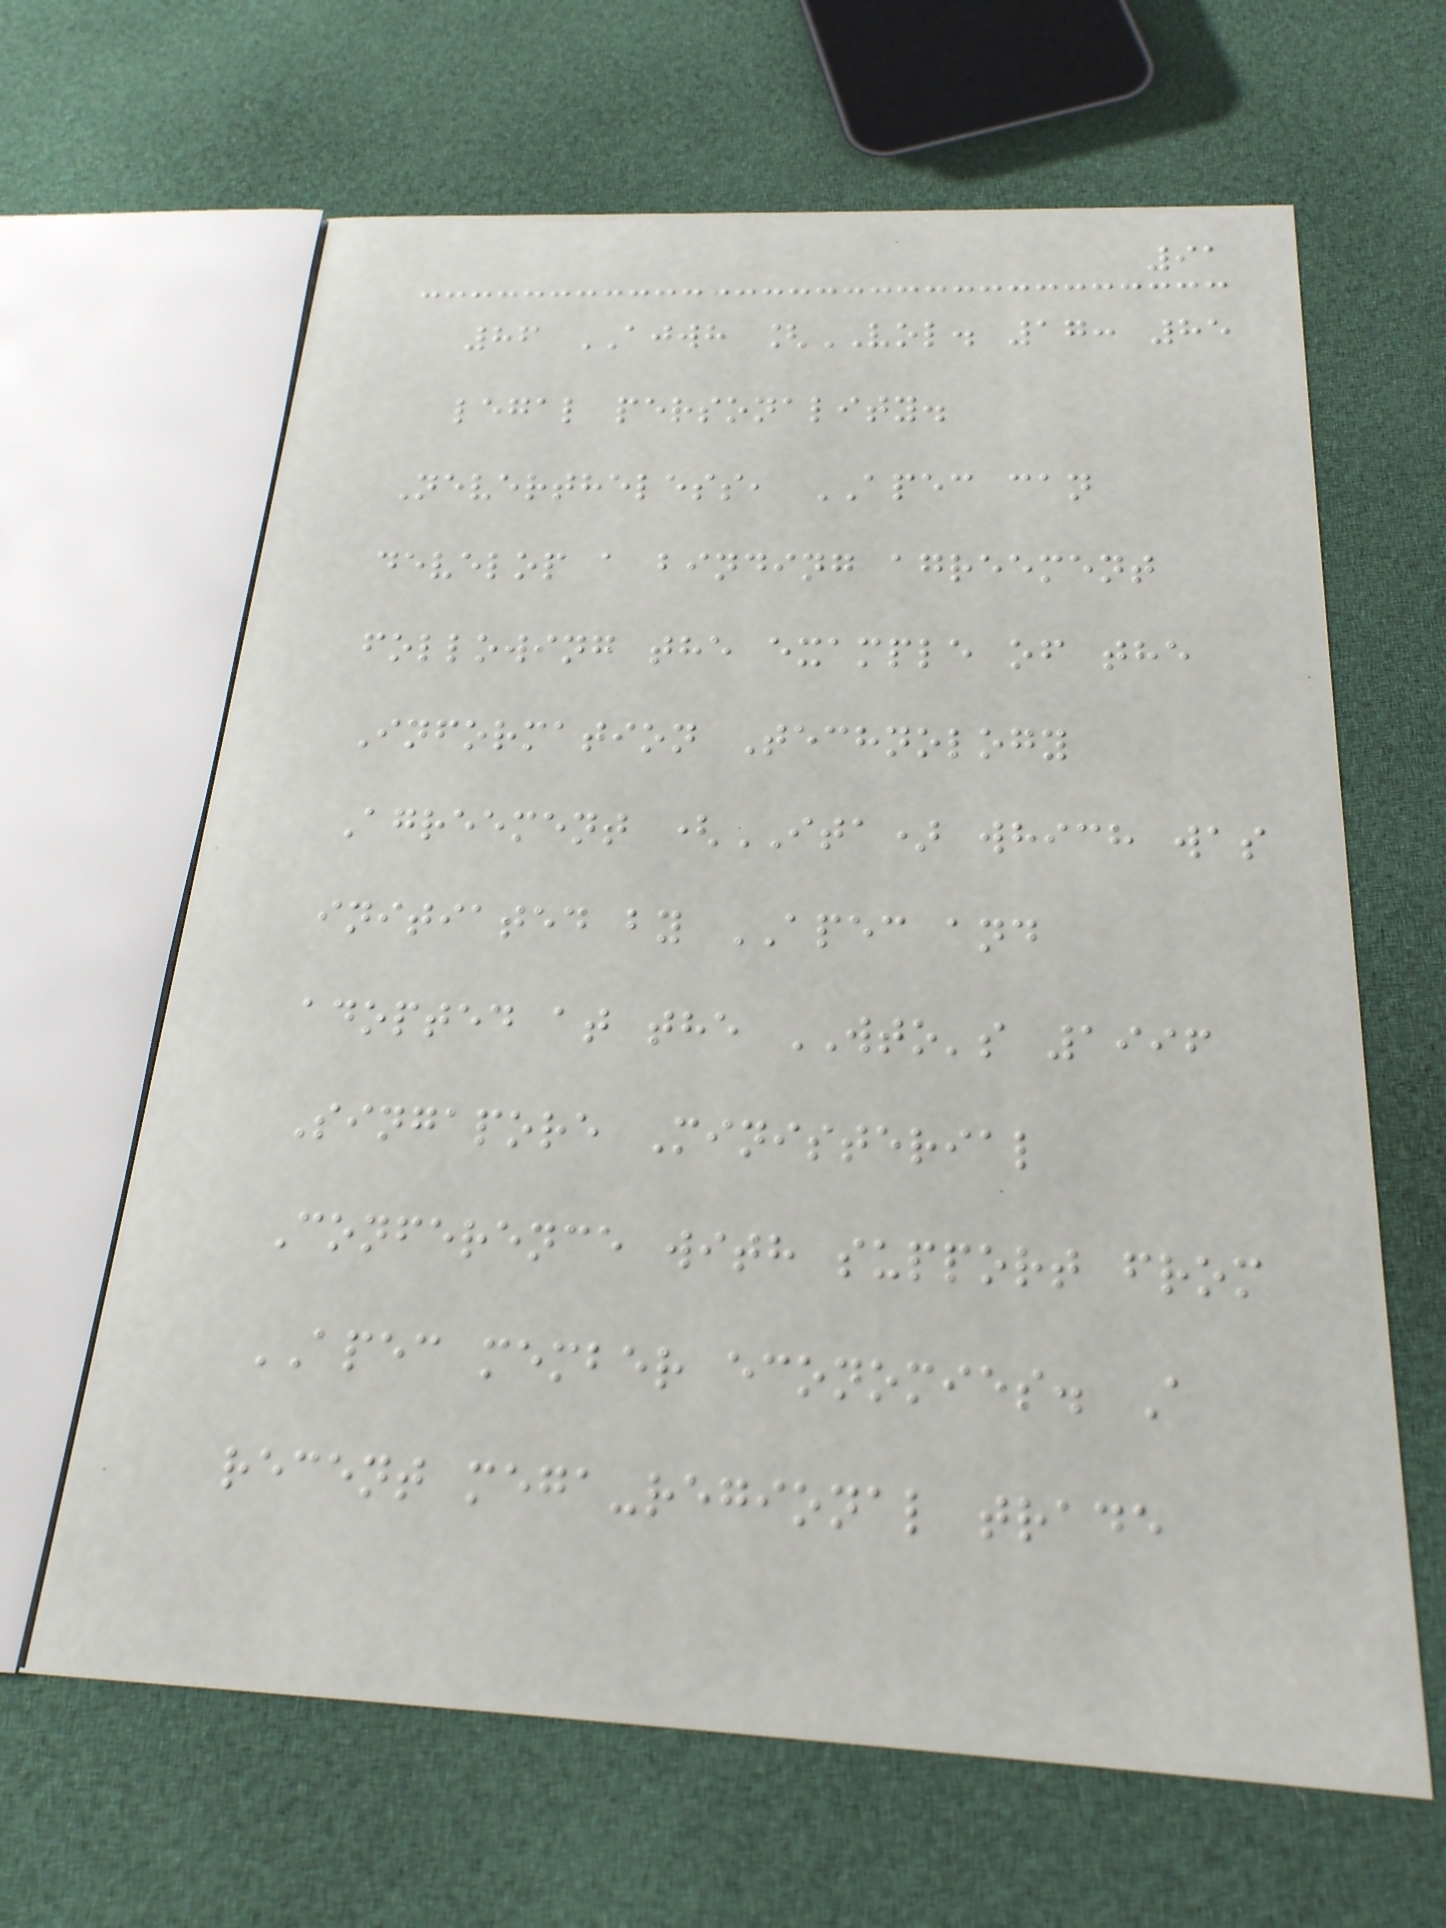91
86 AJWH [VOL. 17: 85
legal personality.
Nevertheless, APEC can
develop a binding agreement
following the example of the
Information Technology
Agreement (ITA) which was
initiated by APEC and
adopted at the WTO's 1996
Singapore Ministerial
Conference with support from
APEC member economies. A
recent mega-regional trade
